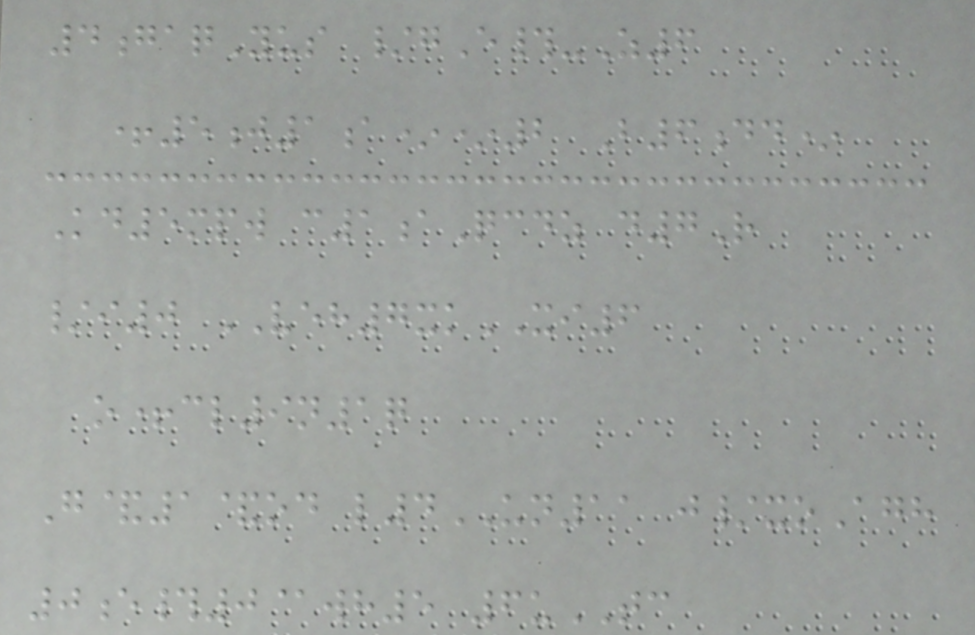4gaqYus /gE#-Z6
+5j1a**2 B6dd*
Kd5mpw c1aQcdz d7R
/i0 VEH7xkXI6
o+cl9n1q
G&1&od l4UN11 j/xoAgh
0e#0@wh5 6uTC
